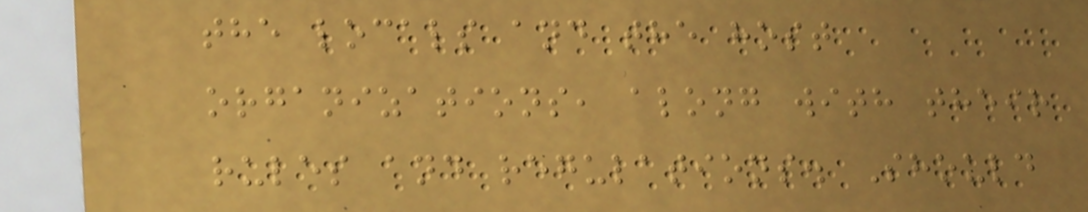the locals and the host
organizations, along with their
rules and regulations. Should
